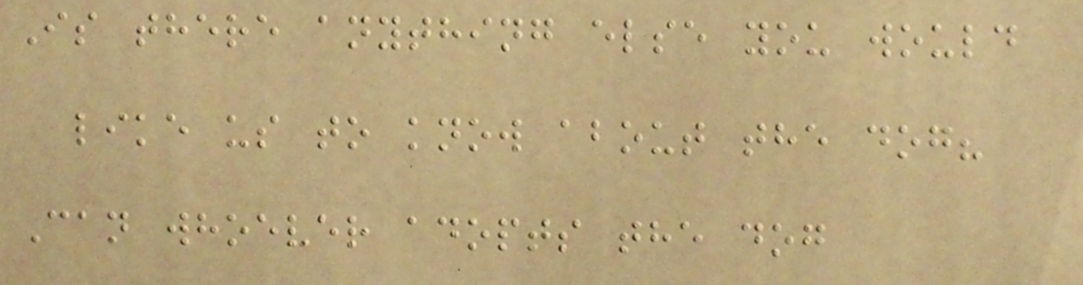Is there anything else you would
like us to know about the dog?
Can whoever adopts the dog
